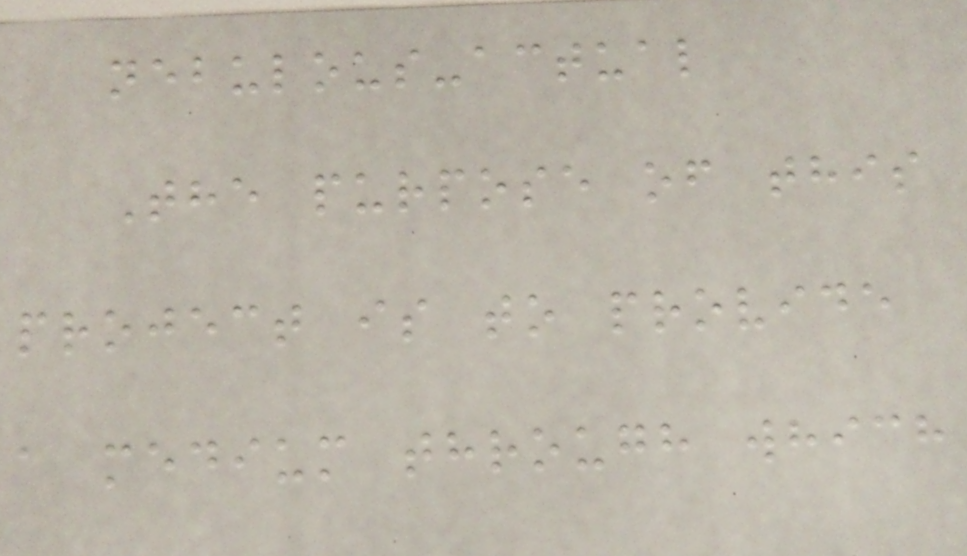nebulous-actual
The purpose of this
project is to provide
a medium through which
